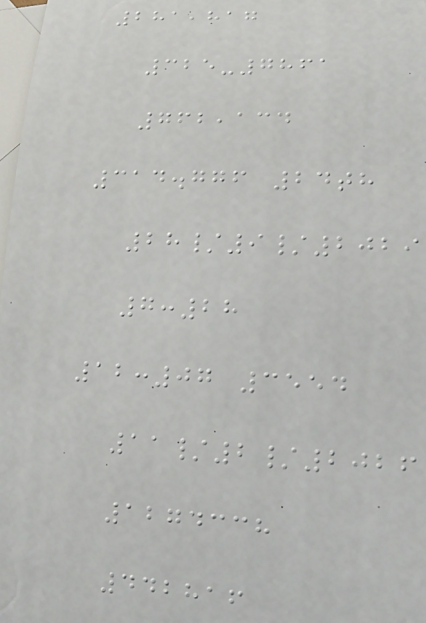281,817
325-7861
762,134
314.776 24th
28/9/2029
7:28
12:07 3554
11/2/2026
1274338
442816
